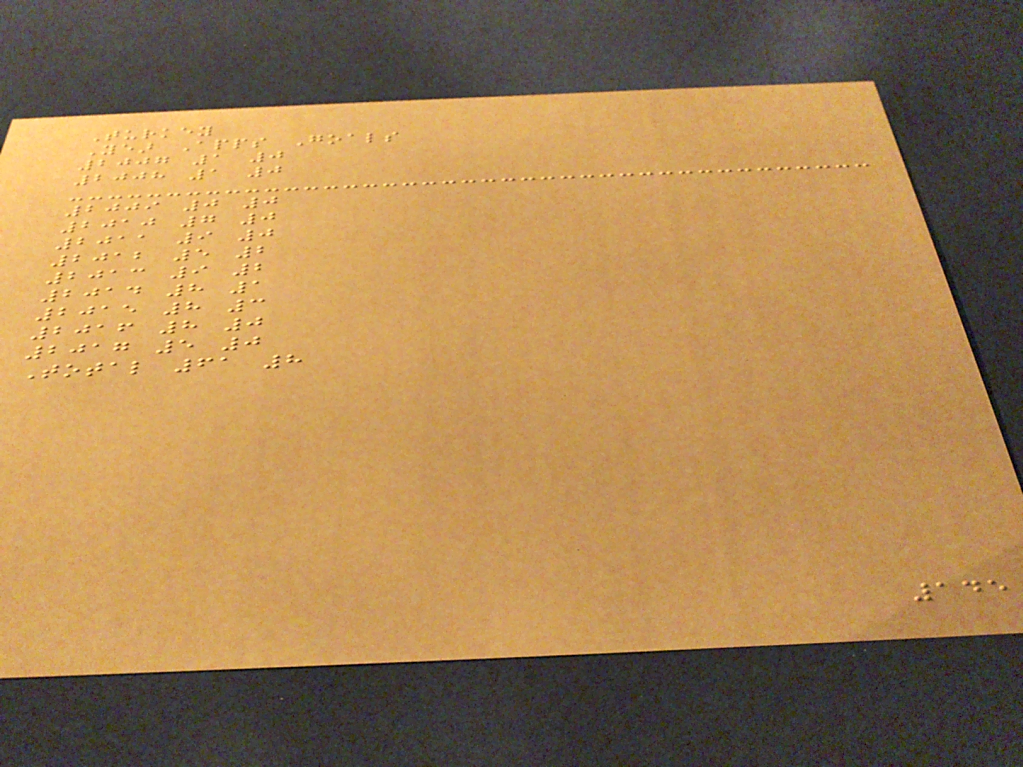Turkey
Year Apps Goals
2007 1 0
2008 1 0
2009 0 0
2010 7 0
2011 9 0
2012 5 2
2013 9 2
2014 8 1
2015 8 3
2016 8 0
2017 5 0
Total 61 8
145
